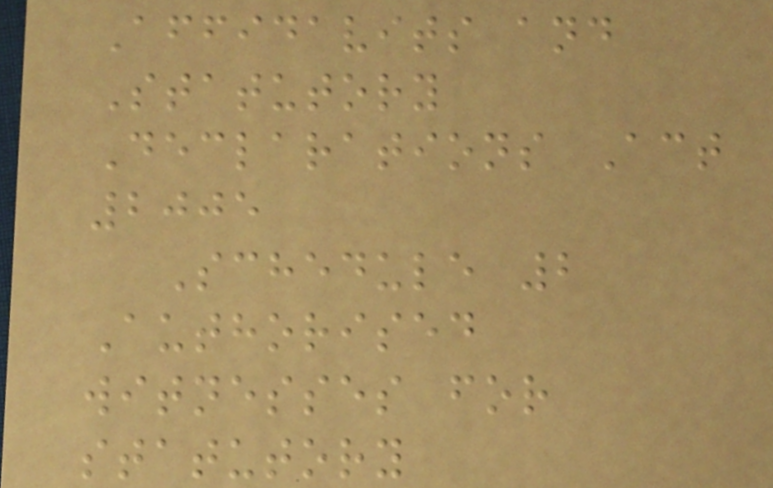Affidavits and
Statutory
Declarations Act
2005
Schedule 2
Authorised
witnesses for
statutory
